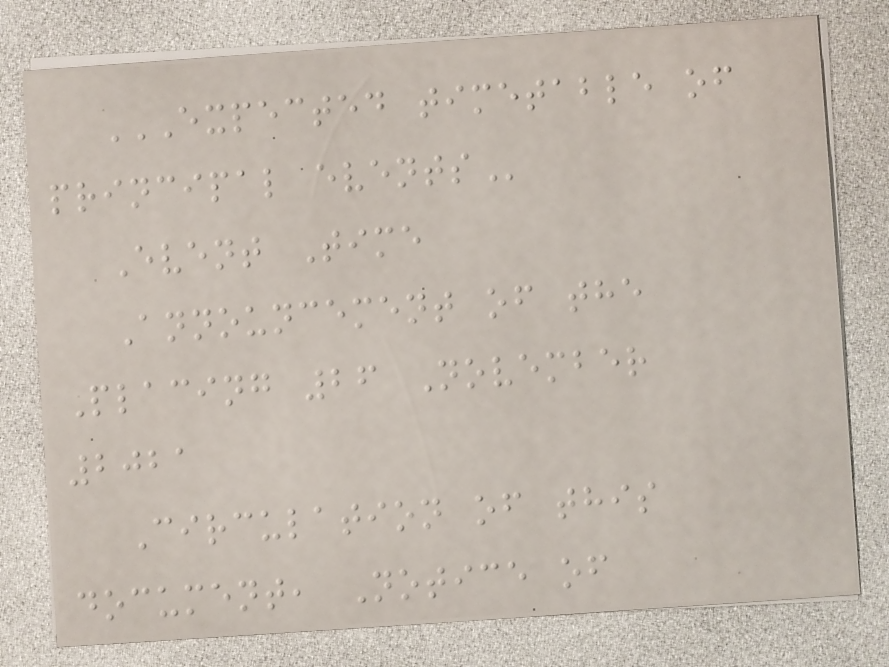EXPECTED TIMETABLE OF
PRINCIPAL EVENTS
Event Time
Announcement of the
Placing 26 November
2021
Circulation of this
document, Notice of
